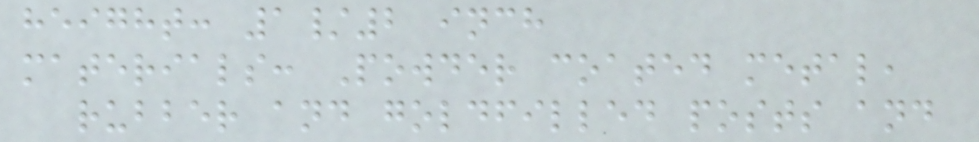height: 1/2 inch
materials: Powder coated metal,
rubber and goldfilled posts and
